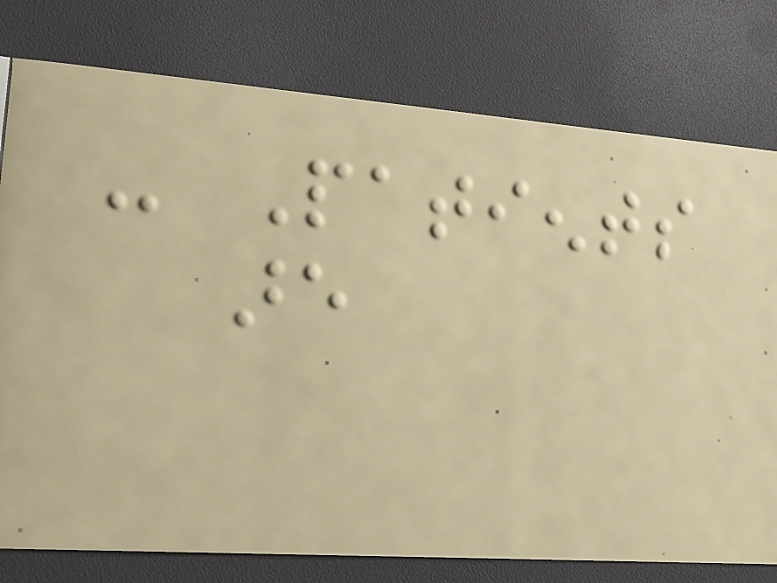- Patients
are
